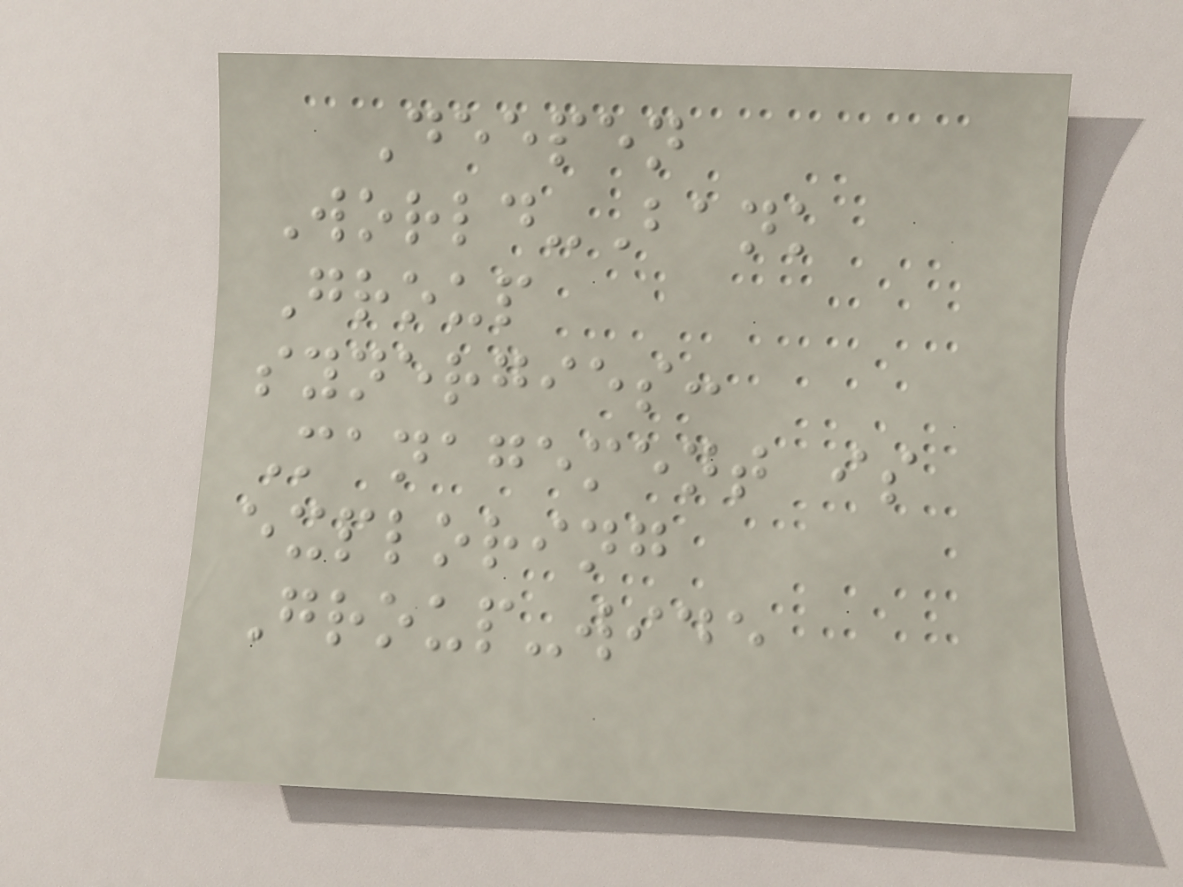Deepen
World-Bank
Group
synergies:
Management is
exploring
Group-wide
